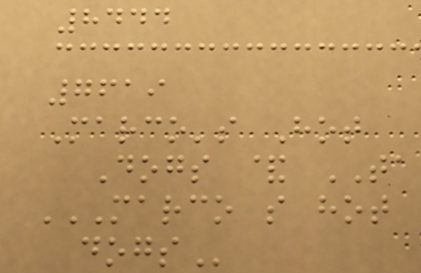8444
7619
Marco's Hot
Dogs & TA
MARCO S HOT
DOGS
